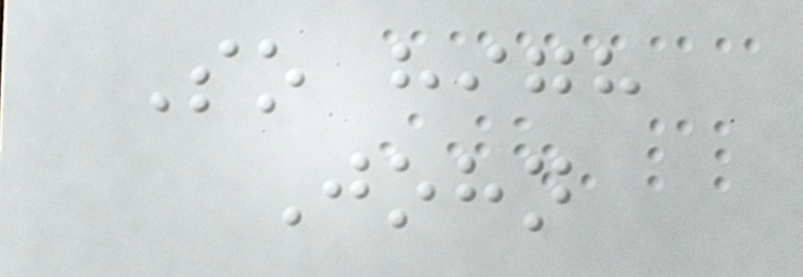So high
John
